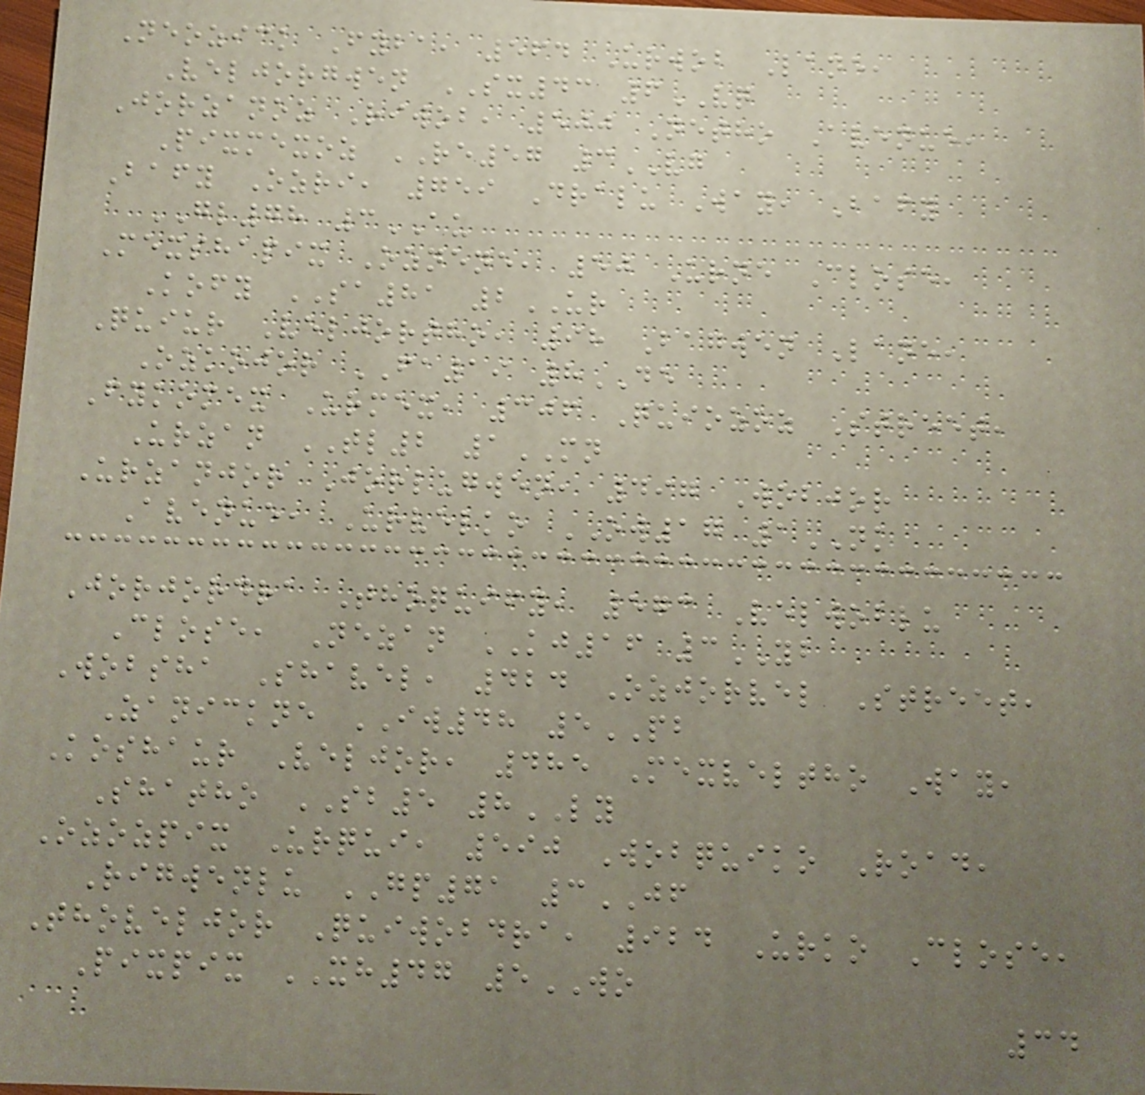Neozick Fyba, 564 Urwob Lane,
Veljorgwen SX43 6VQ
Jorzanoz Riwob, 500 Netho Avenue,
Pixmexoz RE57 3VG
Bafy Ozri, 759 Dralu Way, Bafy
GL78 3AU
Mexshapix Oznene, 50 Urne Close,
Kofy SA81 2UR
Quiur Veljortho, 98 Bagwen Lane,
Ozkojor FA19 8DE
Fykomex Urmex, 306 Quiozoz Street,
Urzan TL2 1MN
Urzanjor Jorlugwen, 497 Wobjor
Avenue, Urvelko OW17 1NK
Jorjordra Thoquify, 573 Velwoblu
Close, Nezan KJ16 3YB
Wobsha Shavel, 424 Ozjorvel Street,
Zanickne IW48 5PB
Koshaur Veljor, 485 Mexveltho Way,
Shatho SB5 8LY
Ozozpix Urqui, 590 Wobquiko Road,
Rigwenlu GP71 3JF
Thoveljor Quiwobdra, 924 Urko Close,
Pixpix XH47 5WO
34
